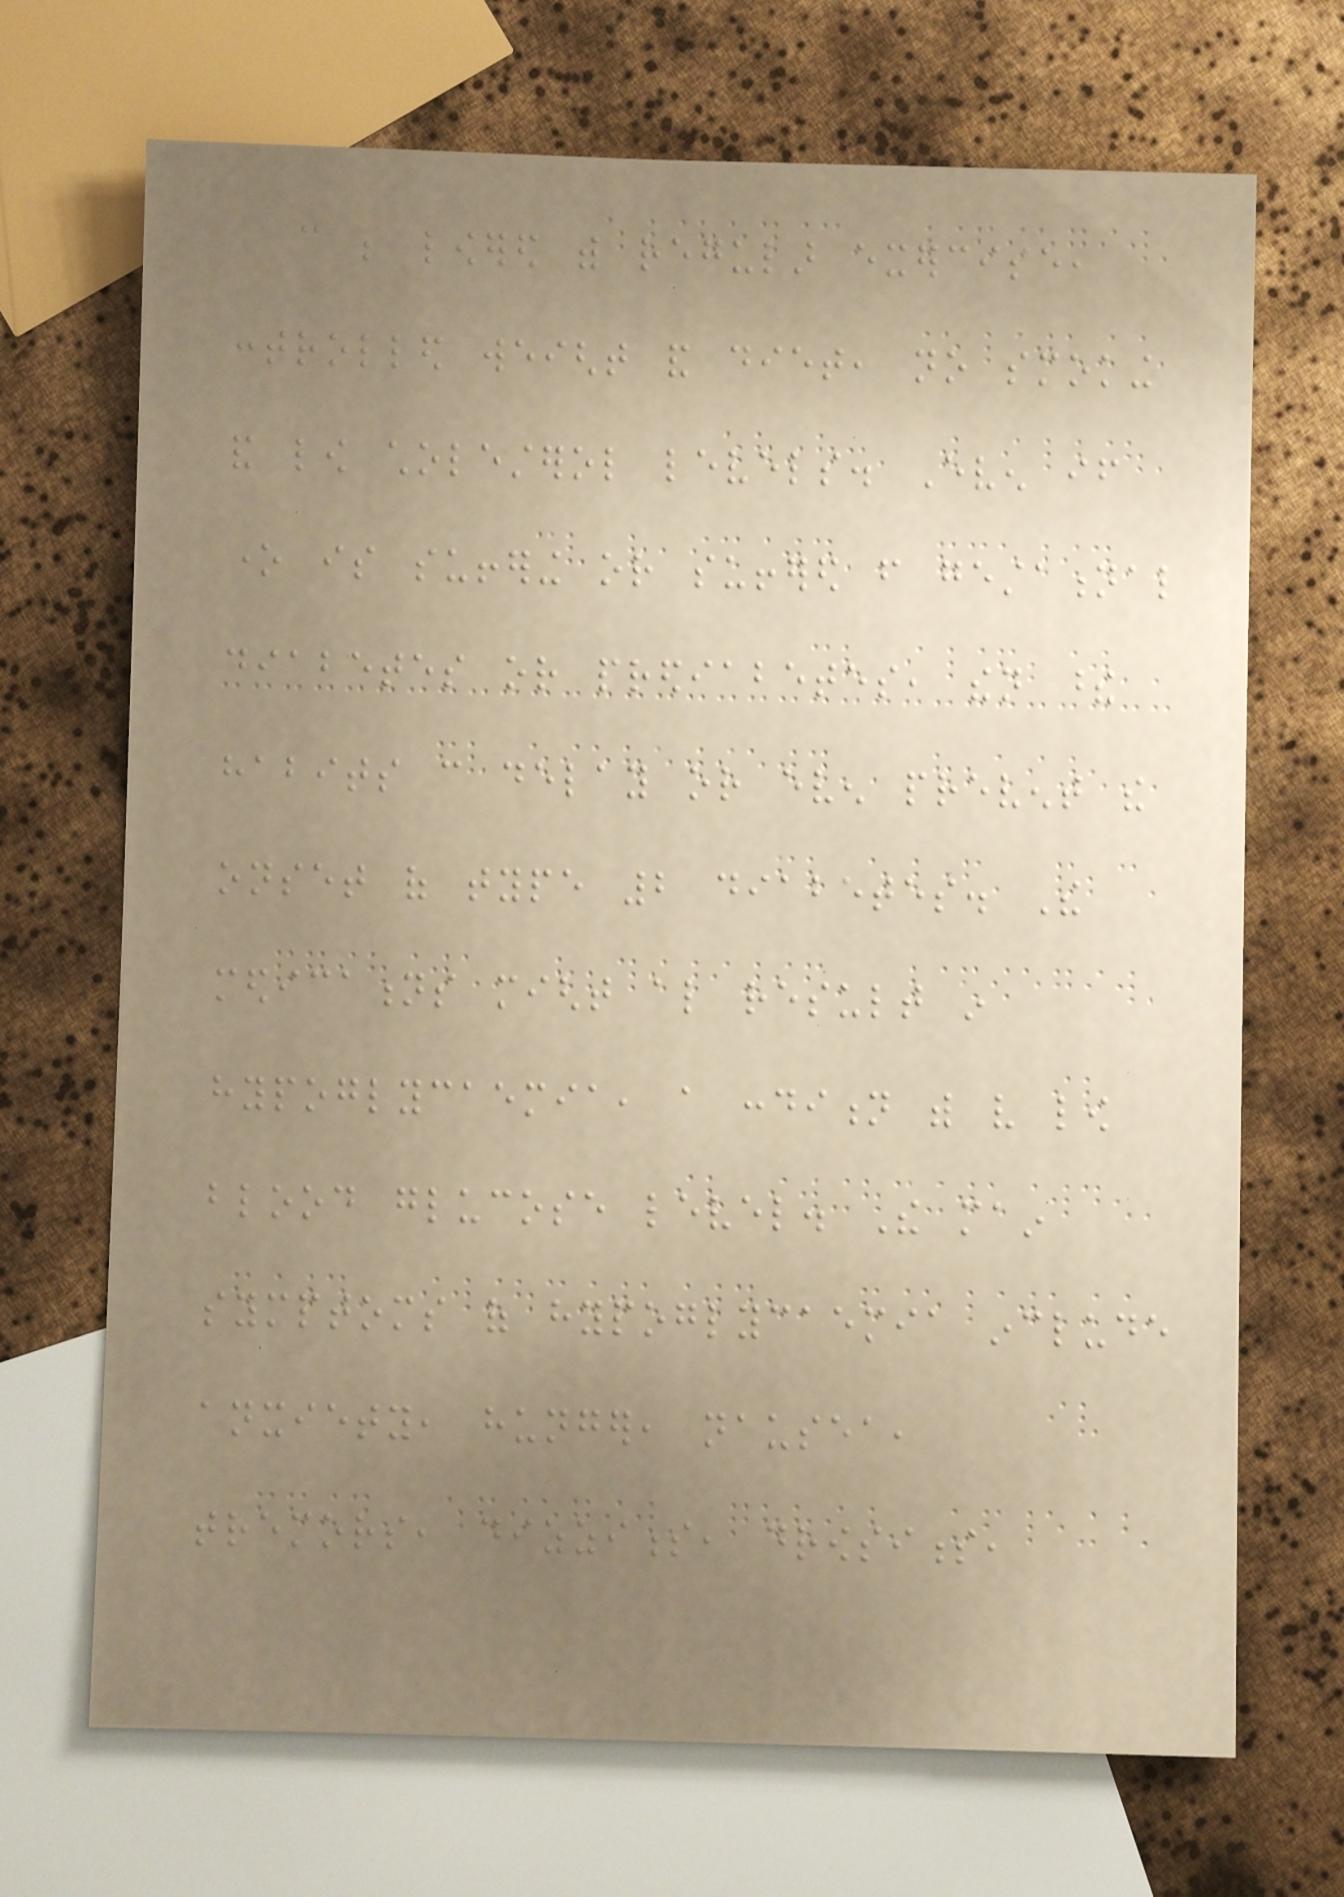can be lowered with regular exercise,
controlled weight and diet, no smoking
and low cholesterol levels. Even if
one is suffering or suffered from gestational
diabetes or prediabetes, then these
habits can delay or even prevent the
onset of type 2 diabetes. The
medications might also result in
hypoglycaemia, a condition with very low
blood glucose level. The main
symptoms of hypoglycaemia include
anxiety, hunger, nausea,
tremors, dizziness, drowsiness,
